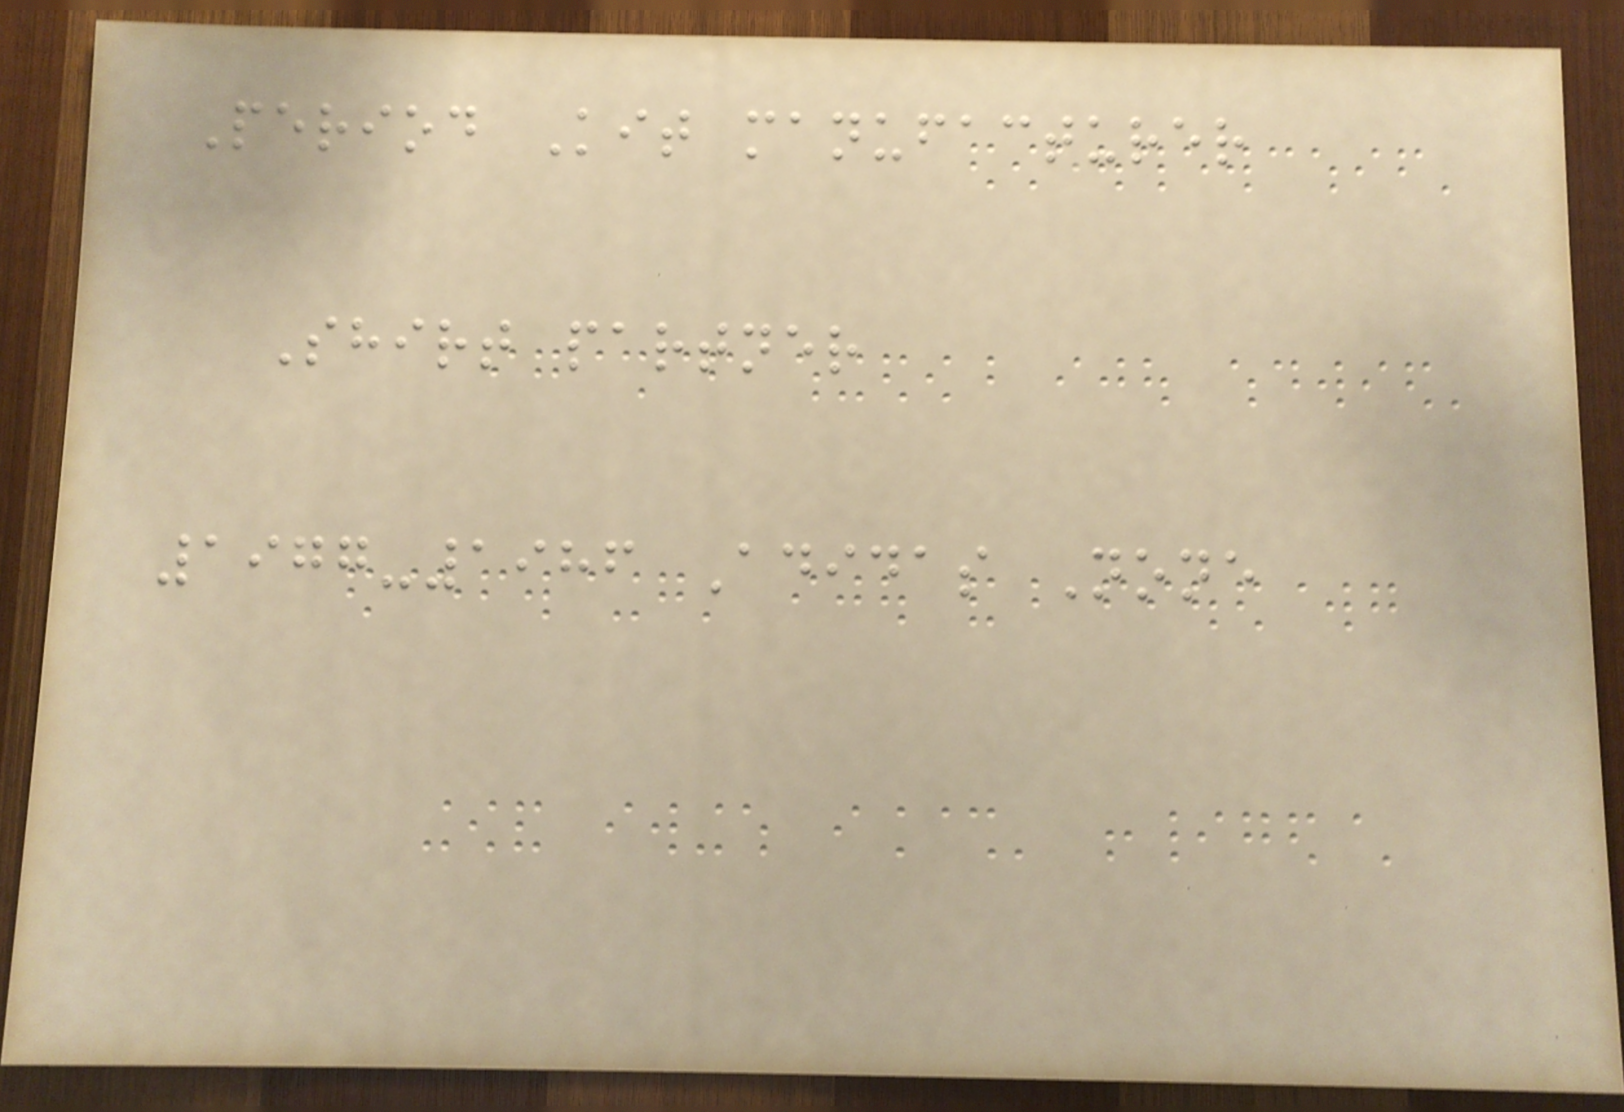Period Kit manufacturer
Shirt partner
1977-1986 Adidas None
